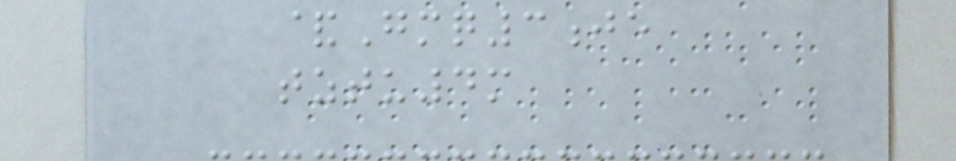&Gmq3je
tztu4m
